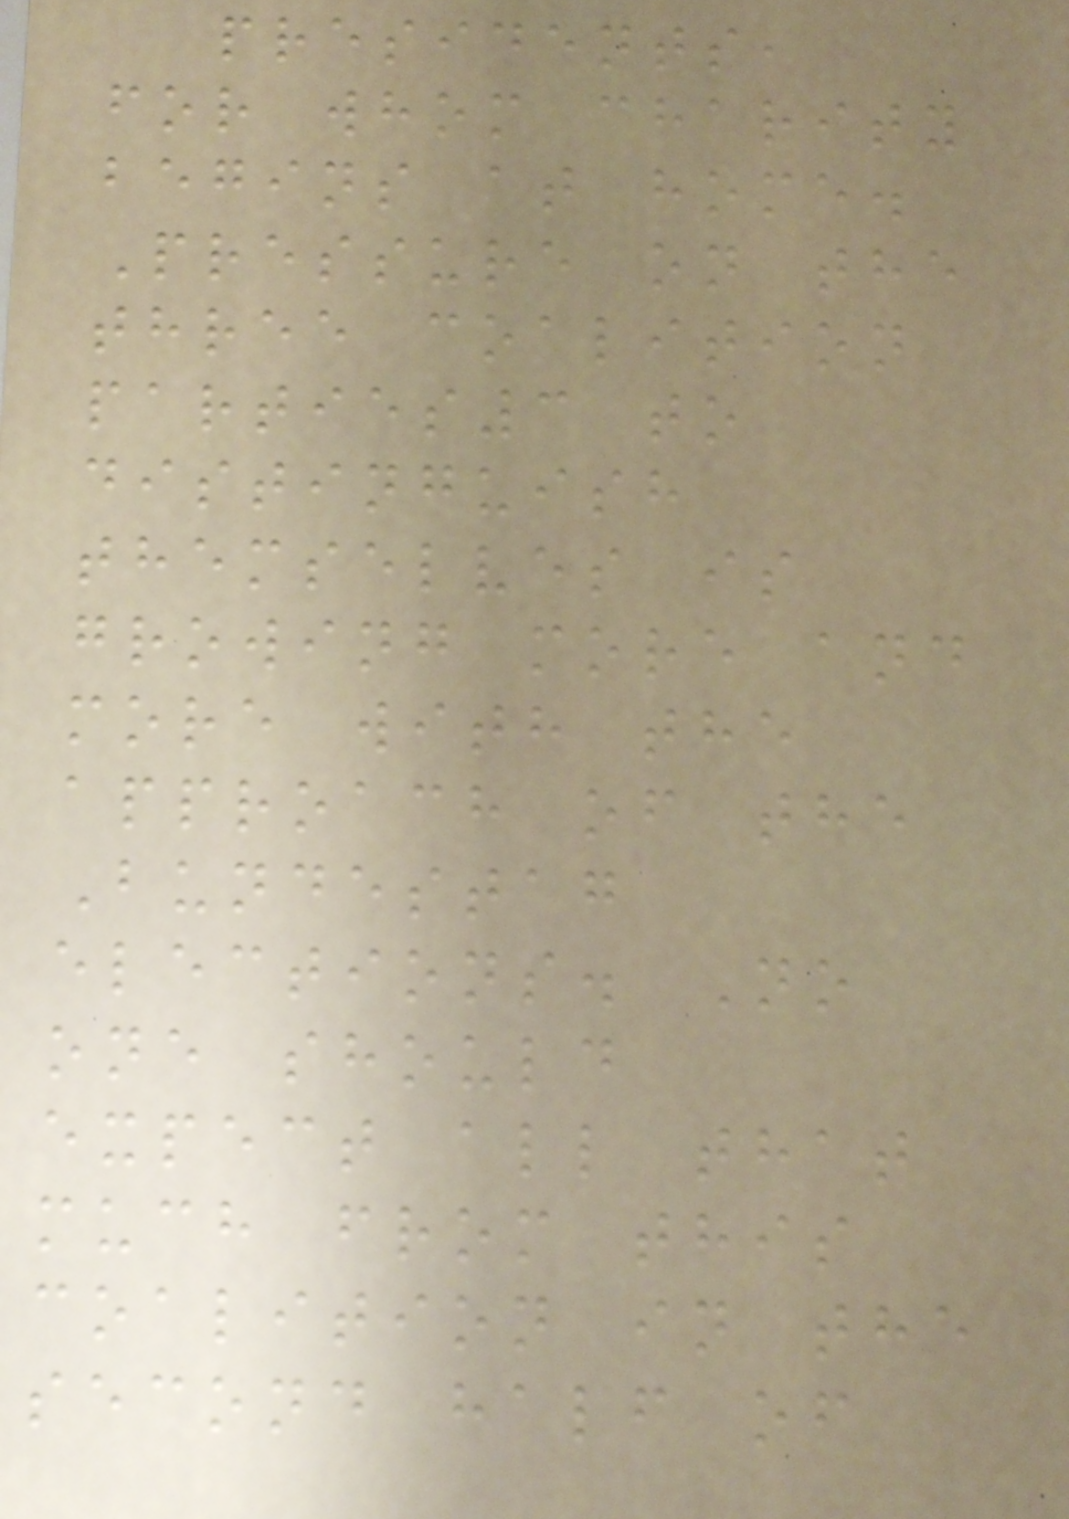presidents,
for whom charity
begins at home.
Pressure on the
three coalition
parties3 to
distinguish
themselves is
growing more and
more with the
approach of the
Bundestag
elections. No
one should
expect all that
much from this
coalition in the
second half of
